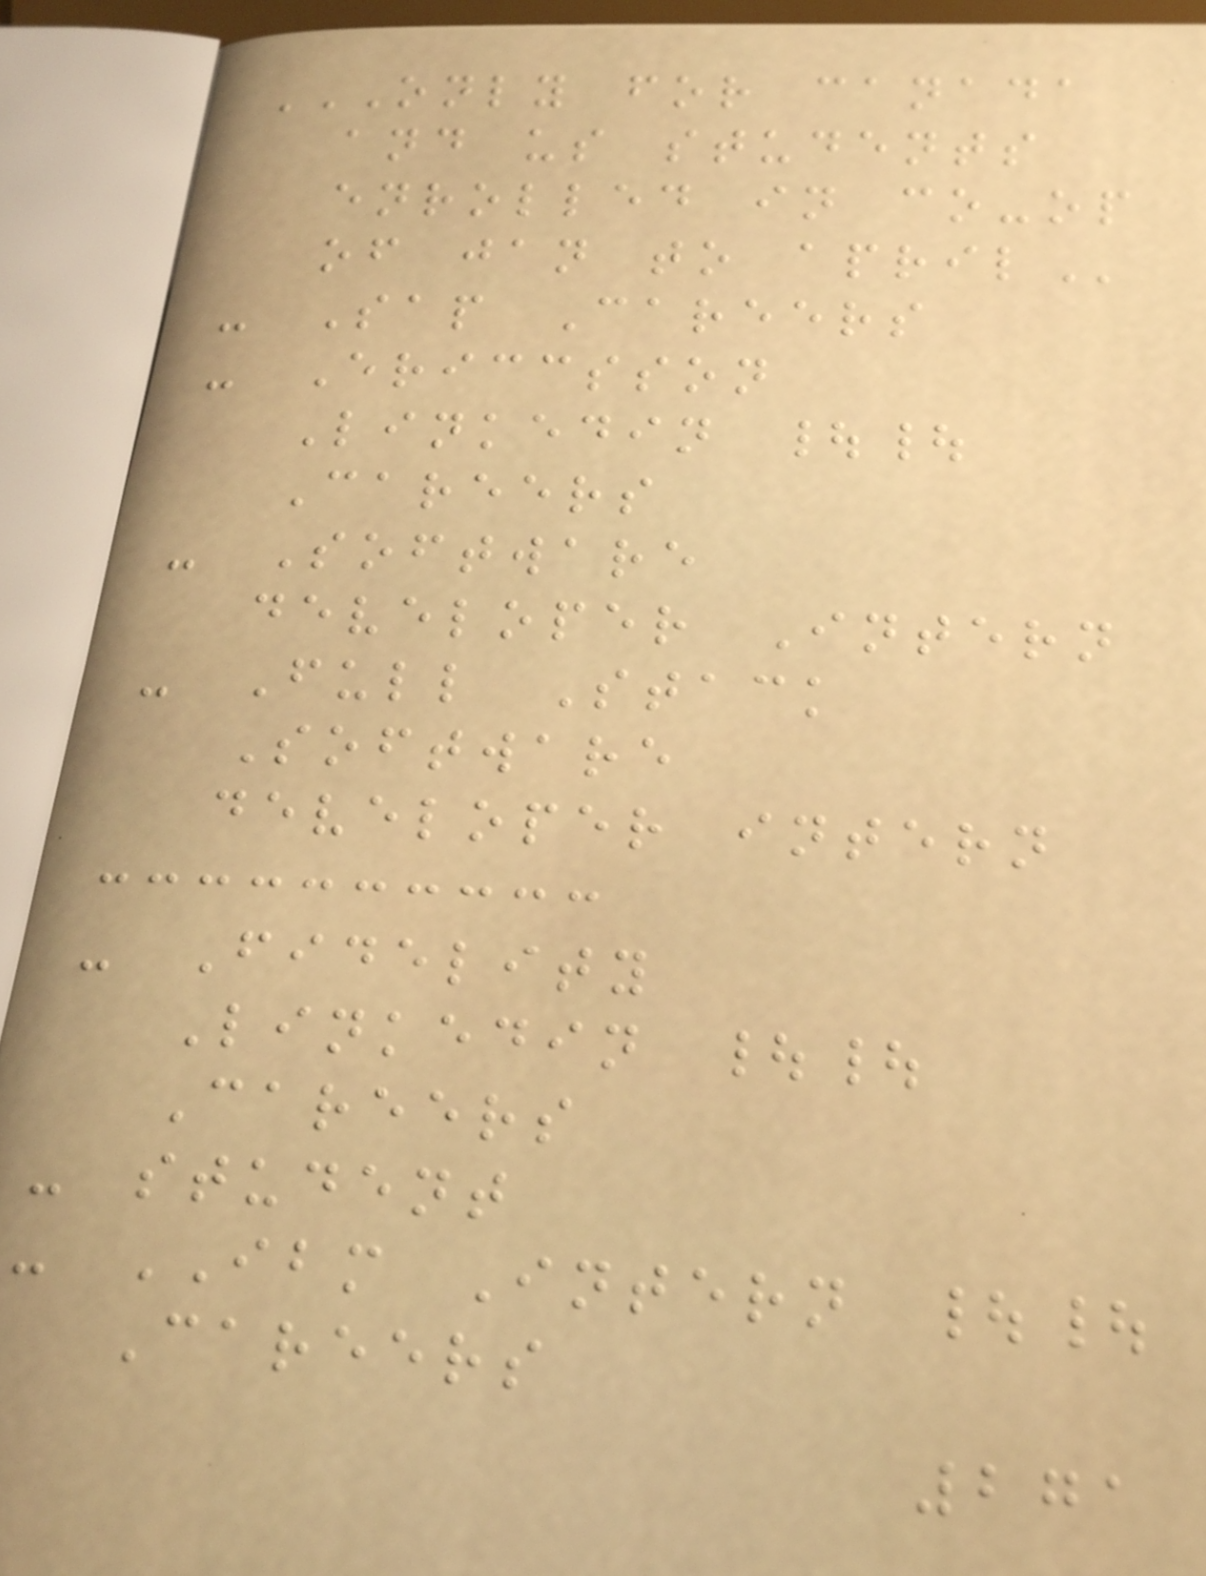ONLY FOR CANADA
AND US STUDENTS
ENROLLED IN CO-OP
OF JAN TO APRIL
- Sap Careers
- Ericcsson
Linkedin ||
Careers
- Software
developer Intern
- Full Stack
Software
developer intern
- Fidelity
Linkedin ||
Careers
- student
- IBM Intern ||
Careers
271
